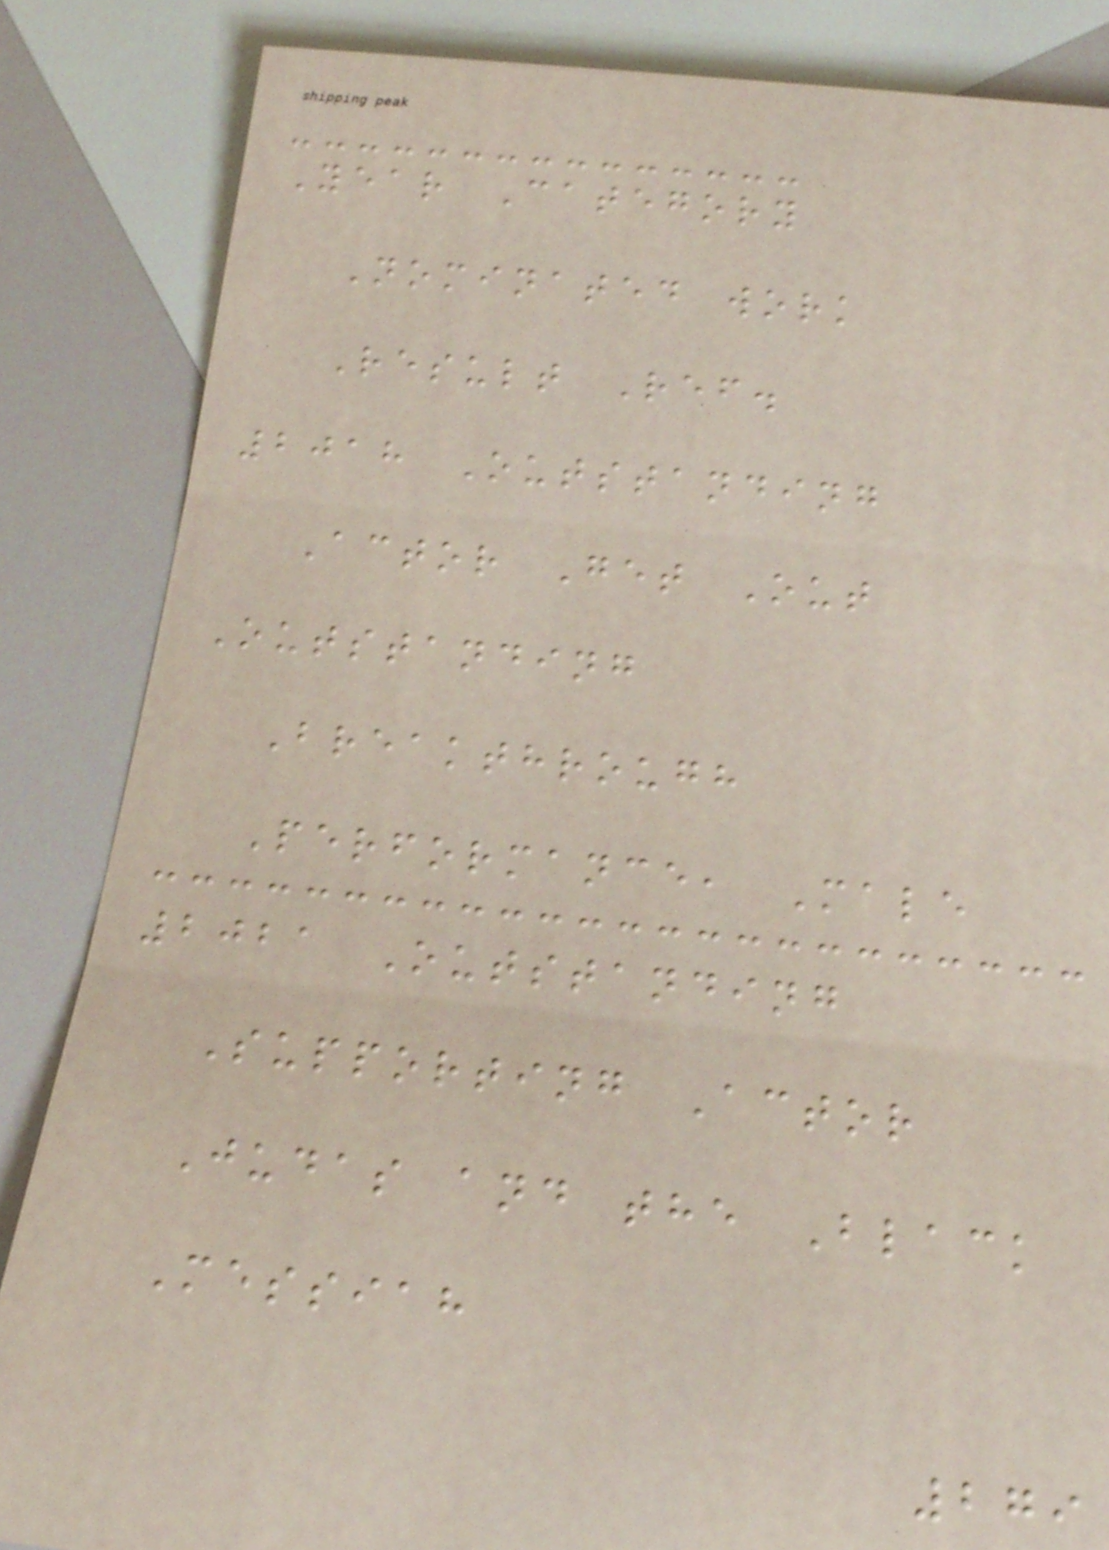Year Category
Nominated work
Result Ref.
2018 Outstanding
Actor Get Out
Outstanding
Breakthrough
Performance, Male
2021 Outstanding
Supporting Actor
Judas and the Black
Messiah
279
